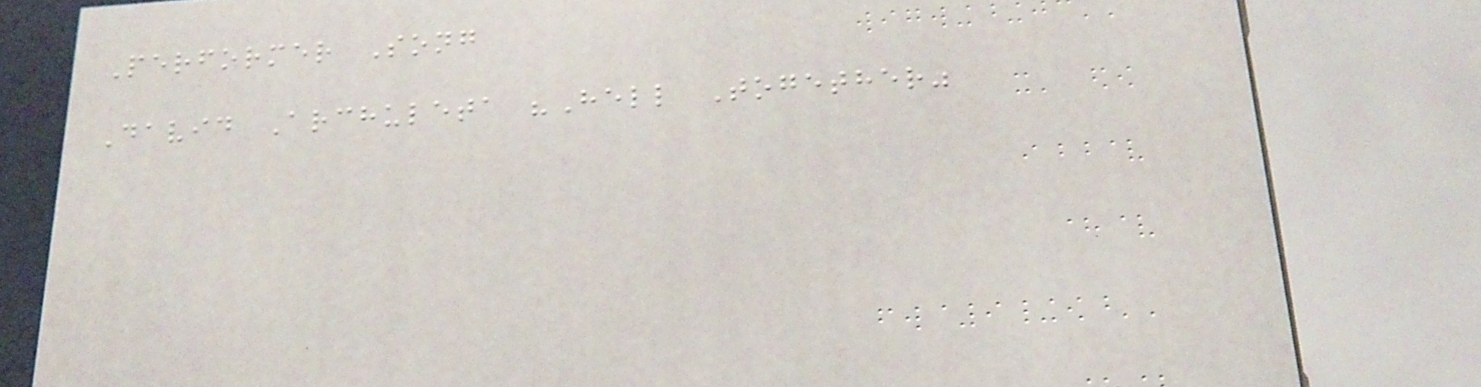Performer Song
David Archuleta "Hell Together"
